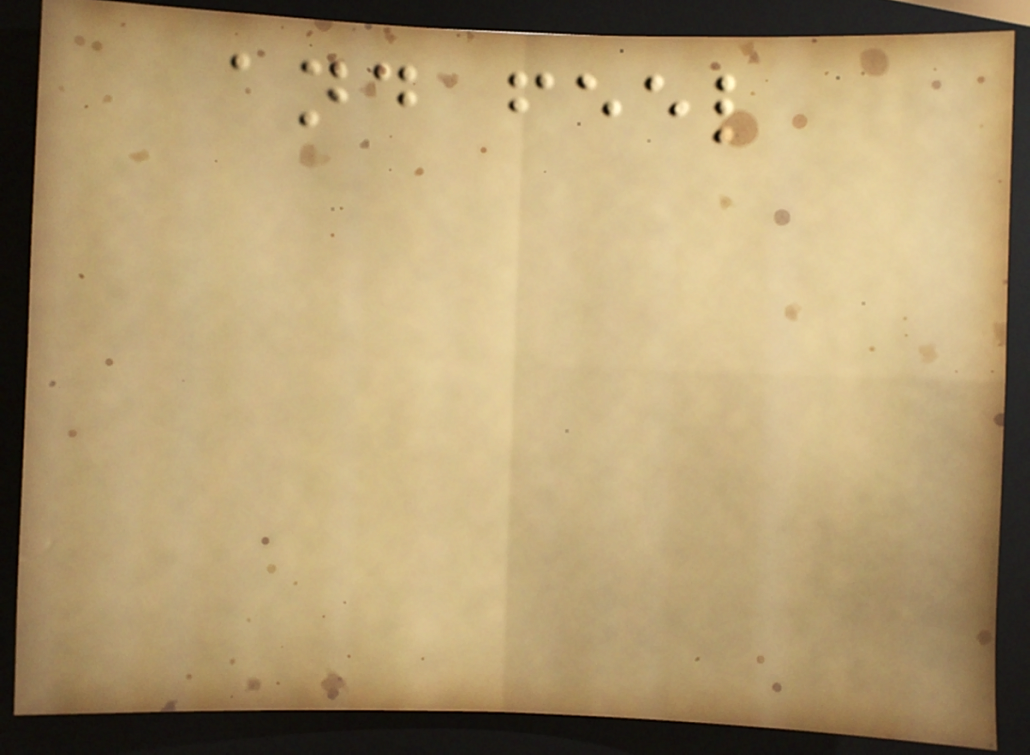and feel
